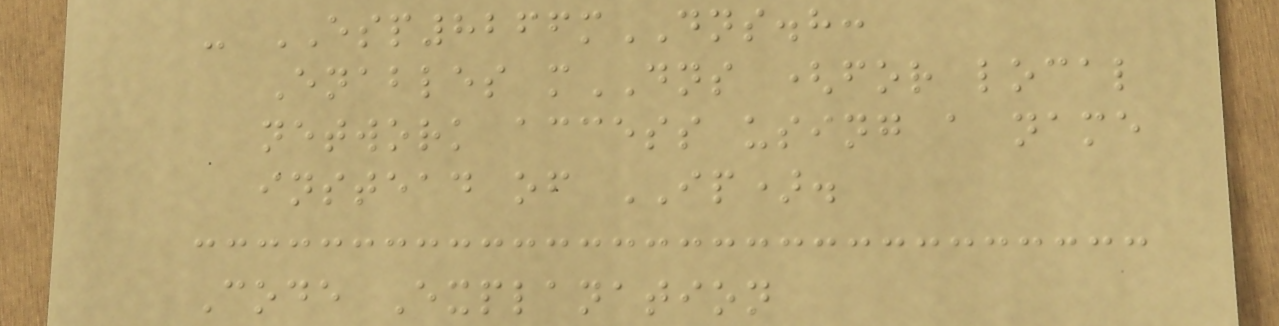- ESP8266mDNS.h:
Enables mDNS (for local
network access using a name
instead of IP).
Code Explanation
